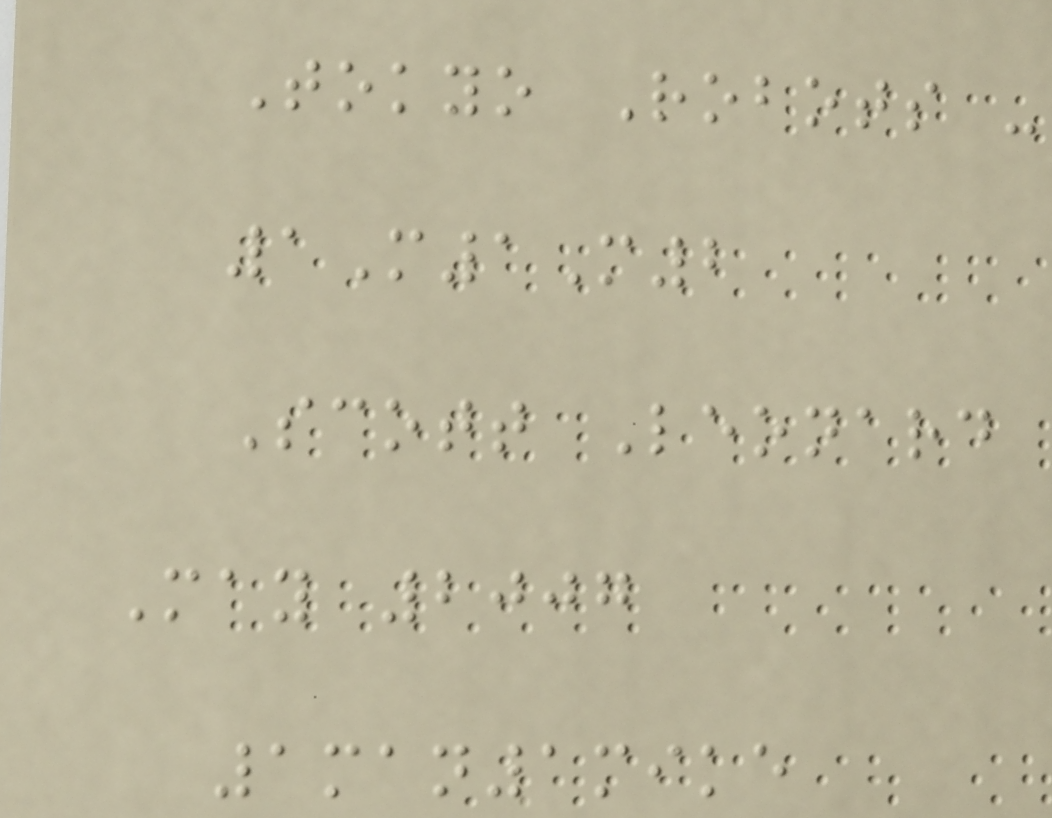Tokyo Robots -
1M1M2
Scott Leonard
May 2007
1man1mike
